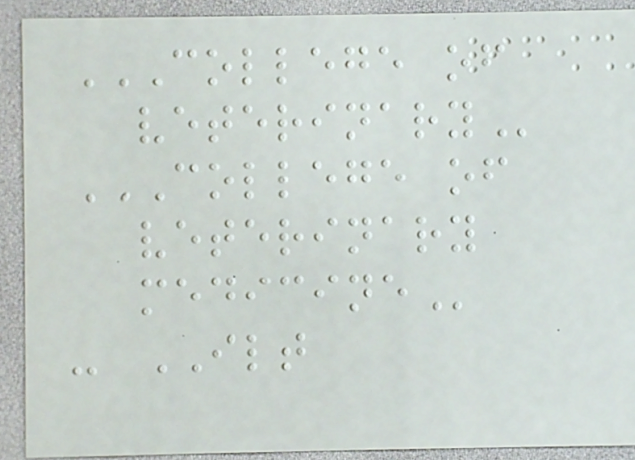COLLEGE OF
VETERINARY
COLLEGE OF
VETERINARY
MEDICINE
- ILT
